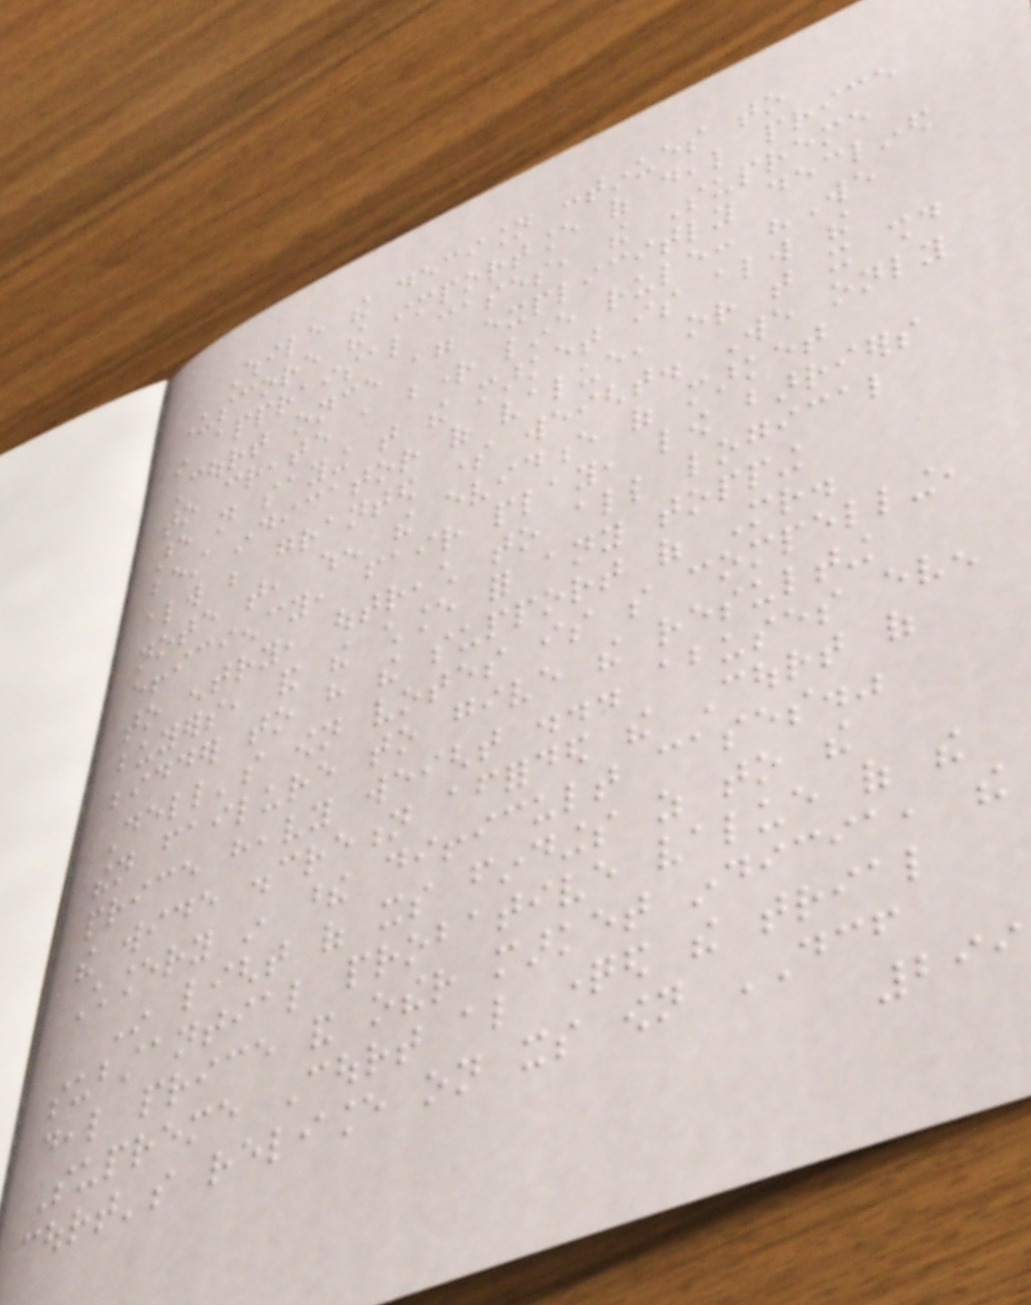While the decision continues to
underscore the importance of deal price
in appraisal cases, the Supreme
Court once again explicitly declined
to create a bright line rule: "We
are not saying that the market is always the
best indicator of value, or that it should
always be granted some weight. We only
note that, when the evidence of market
efficiency, fair play, low barriers
to entry, outreach to all logical
buyers, and the chance for any topping
bidder to have the support of Mr.
Dell's own votes is so compelling,
then failure to give the resulting
price heavy weight ... abuses even
the wide discretion afforded the Court of
Chancery in these difficult cases."
In light of its findings as to the
substantial probative value of the
deal price and other market indicia, the
Supreme Court also questioned the trial
court's reliance on its own DCF
299
